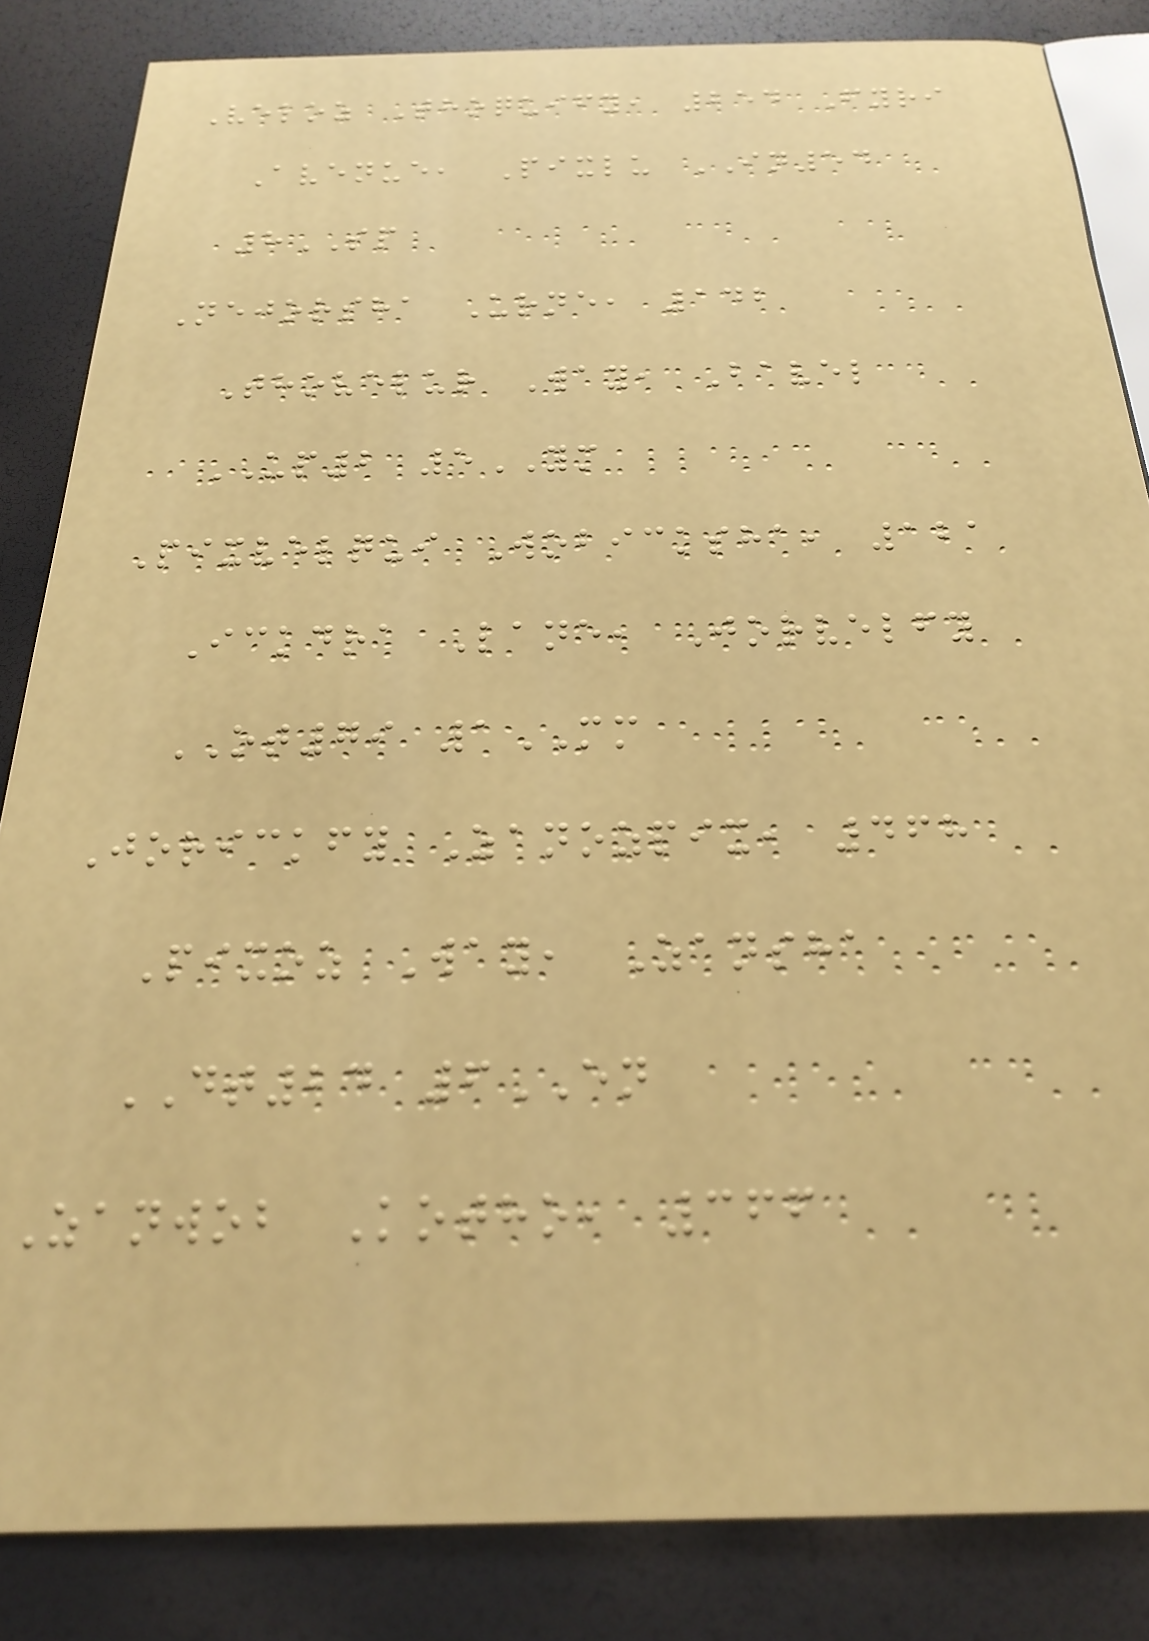Veloz Thoquify, 254 Fyri
Avenue, Pixlu IN54
8SP
Nejorsha Urne, 142
Thovelur Way, Bavel
UP2 5YM
Pixvelqui Wobicksha, 121
Ickdra Lane, Jorvelfy
OT79 1MM
Jorickfy Zanozpix, 468
Pixoz Way, Zansha
DT24 6EN
Zanwob Kotho, 366
